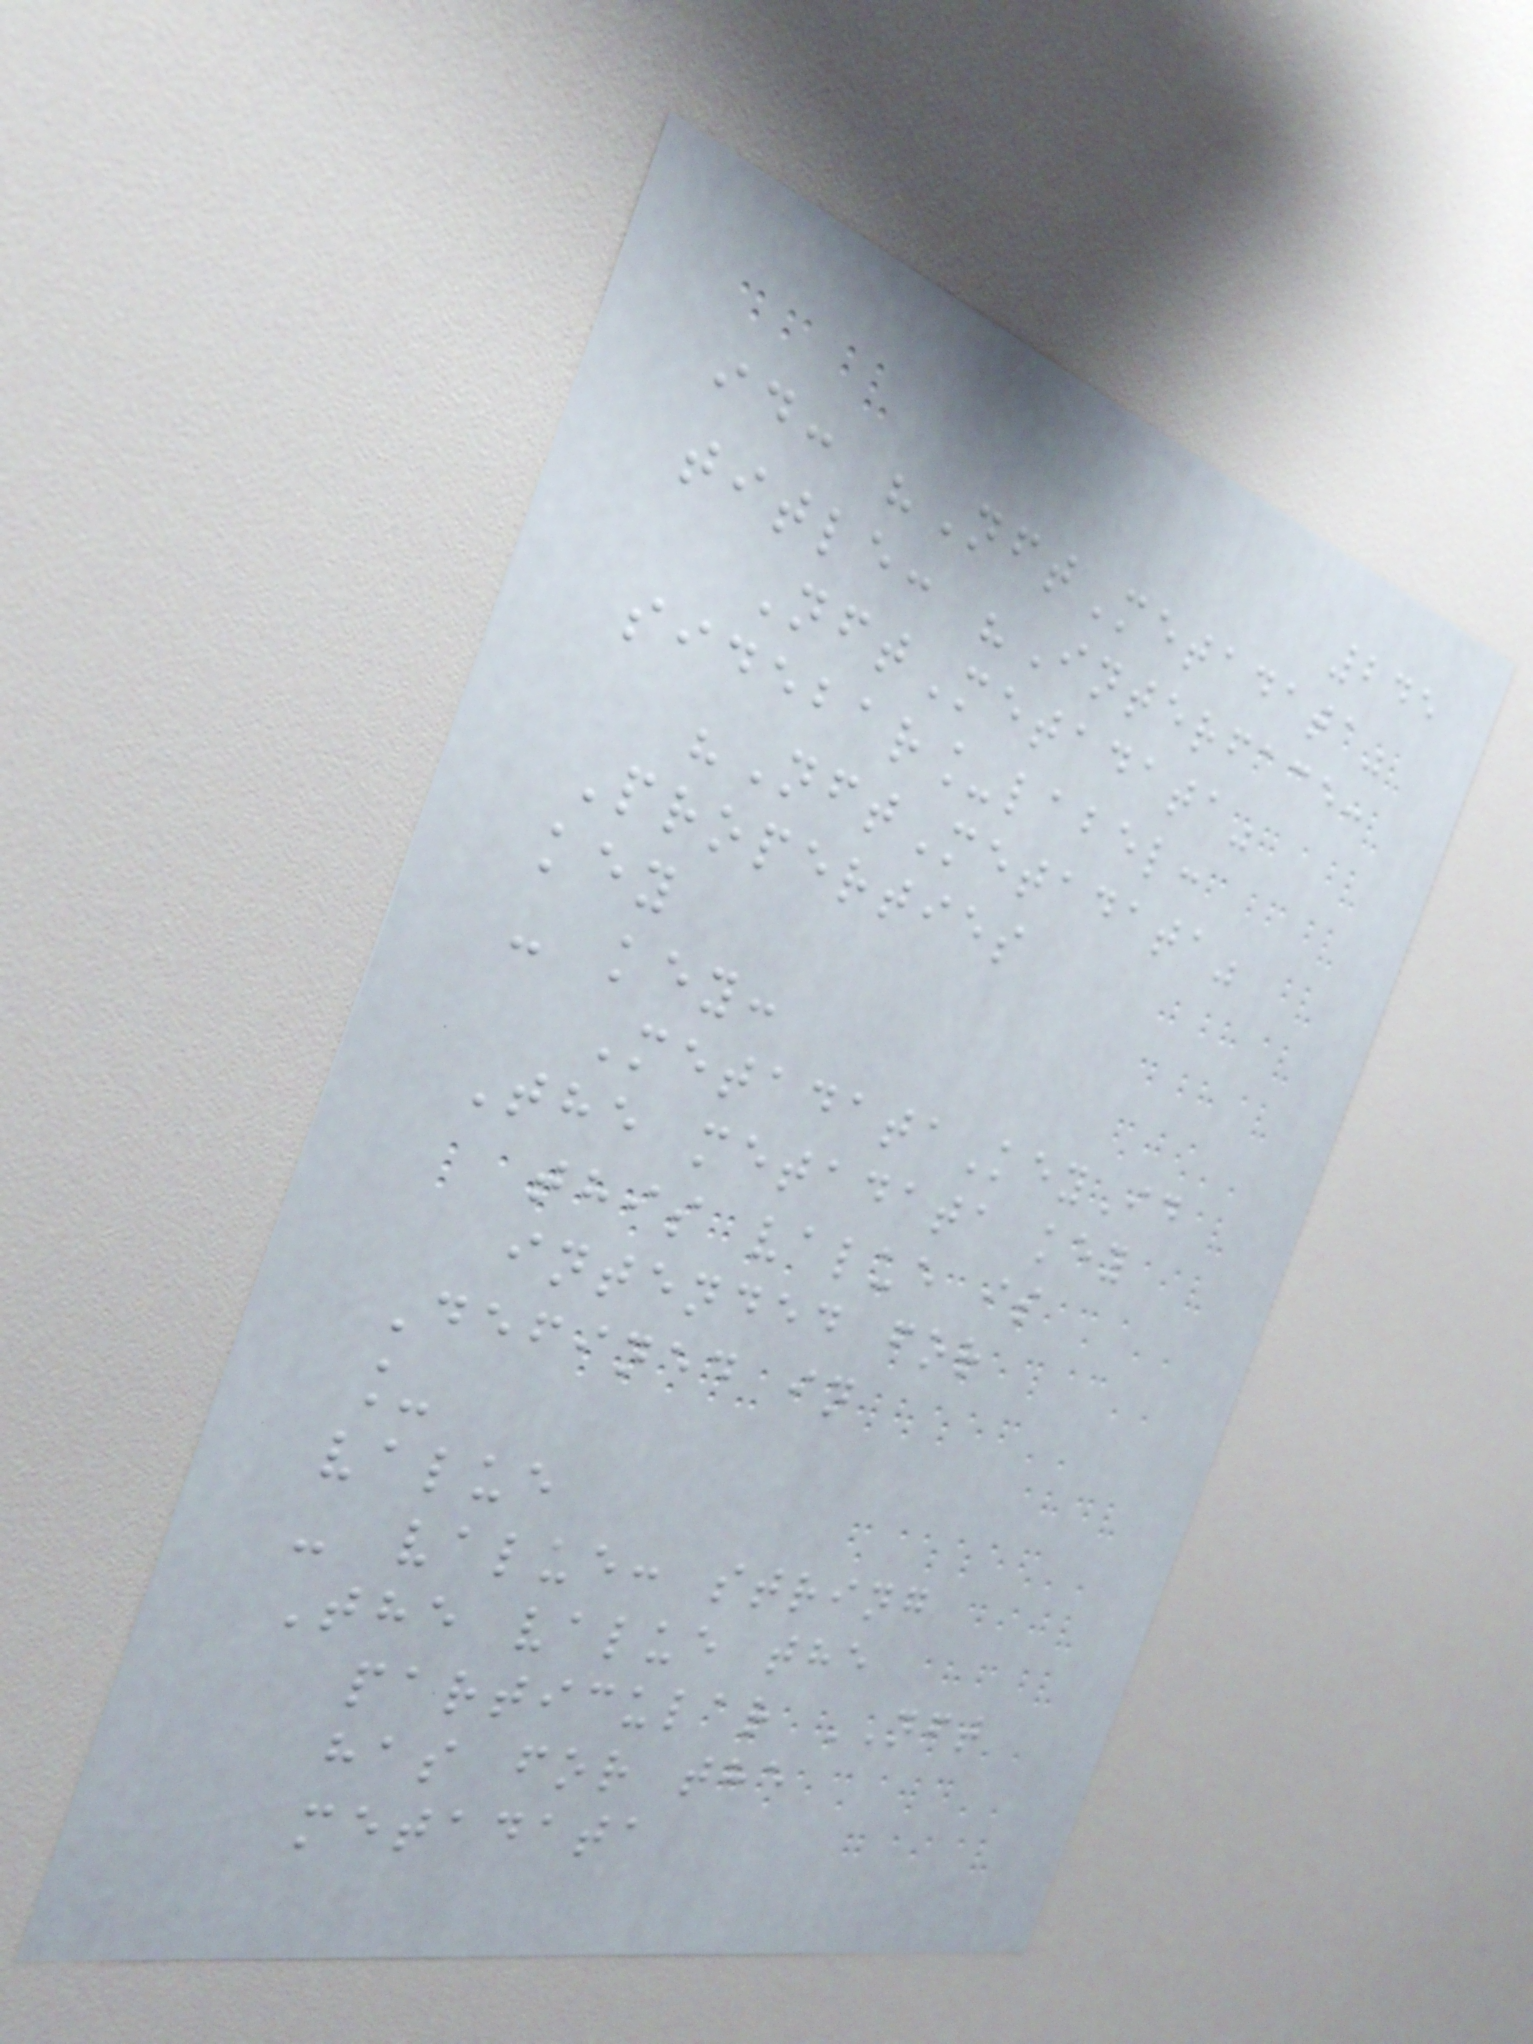245
id: "NftMetadata"
title: "Interface:
NftMetadata"
sidebar_label:
"NftMetadata"
Properties
key
- key:
MetadataKeyId
The metadata key
this value is
intended for
Defined in
_
value
- value: string
The value the
particular NFT
has for the
metadata
